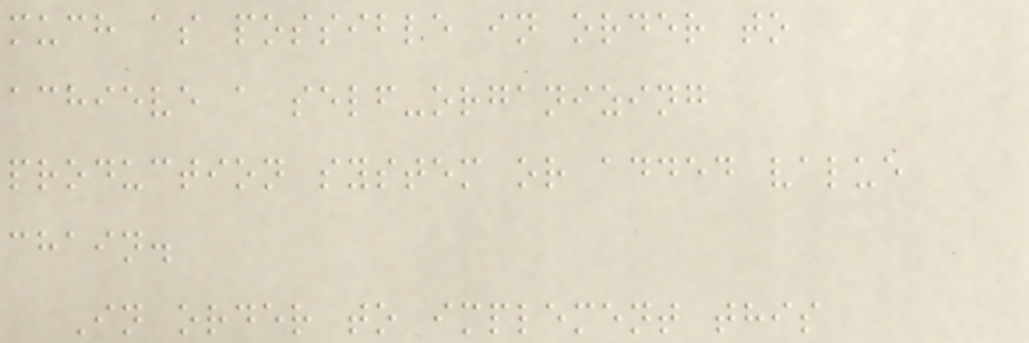much as possible in order to
achieve a self-organizing
production system or added value
chain.
In order to implement this
